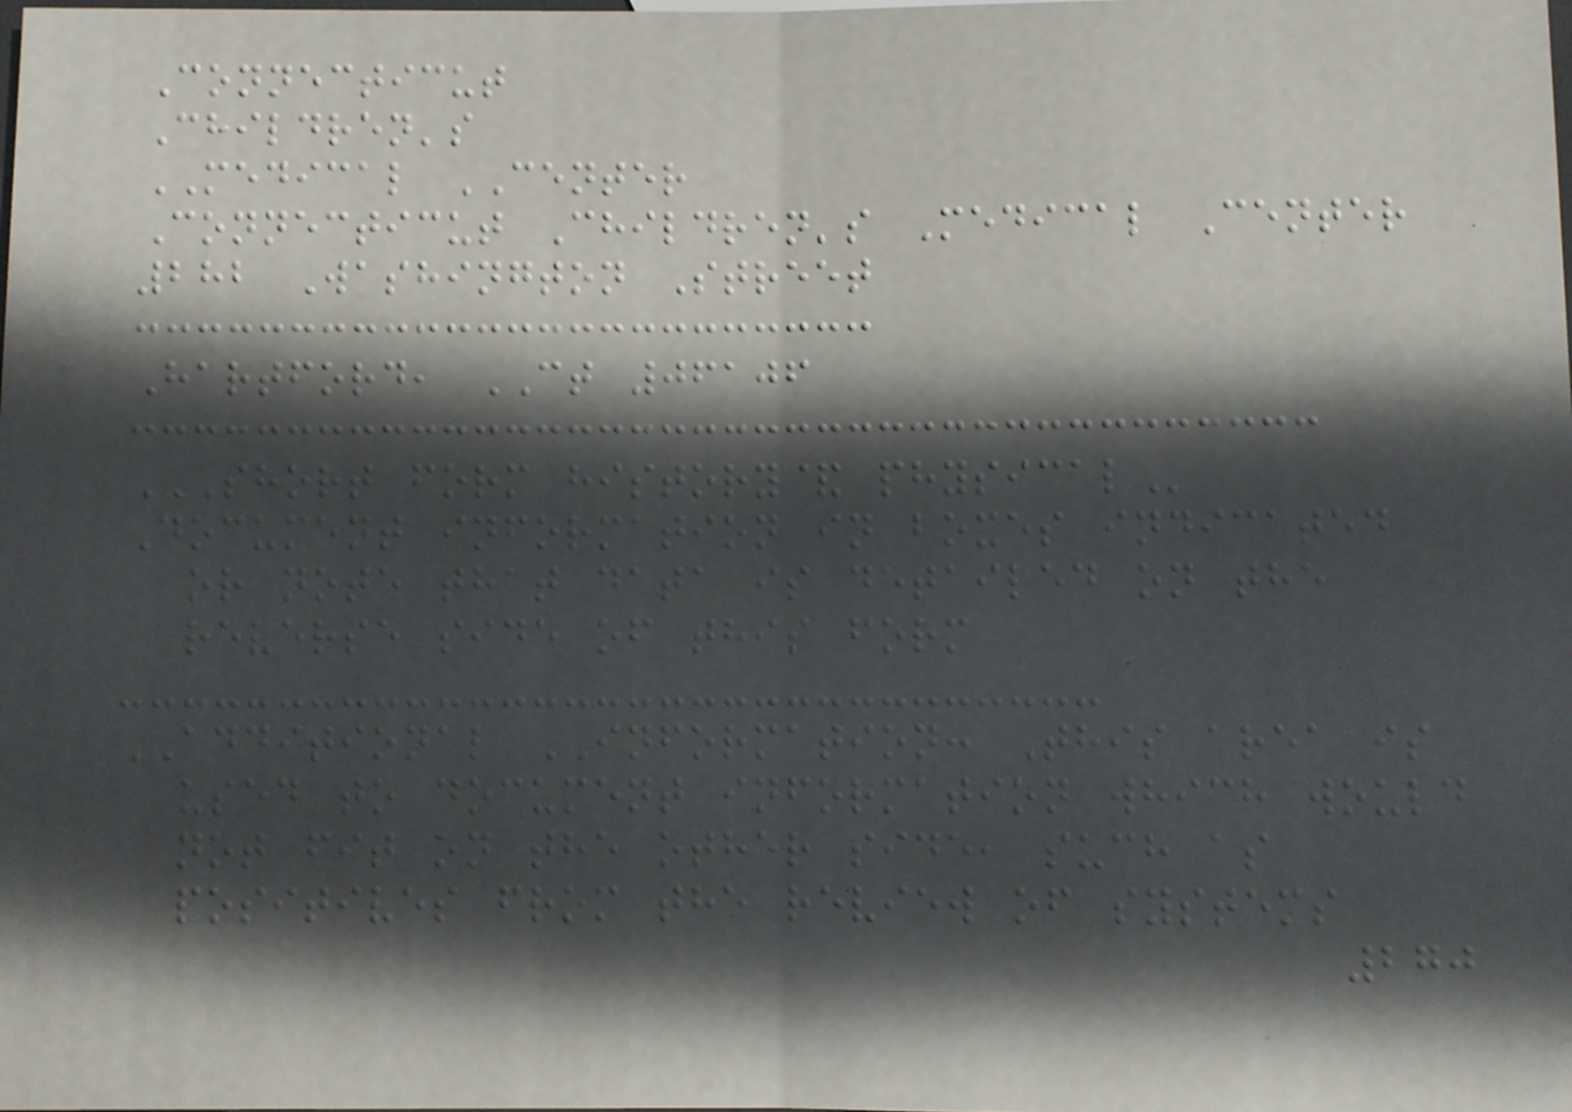Connecticut
Children's
MEDICAL CENTER
Connecticut Children's Medical Center
282 Washington Street
Hartford, CT 06106
SHORT FORM HISTORY& PHYSICAL
Document information in boxes indicated
or note that data is detailed on the
reverse side of this form
ADDITIONAL INFORMATION: This area is
used to document information which would
not fit on the other side, such as
positives from the review of systems
270
